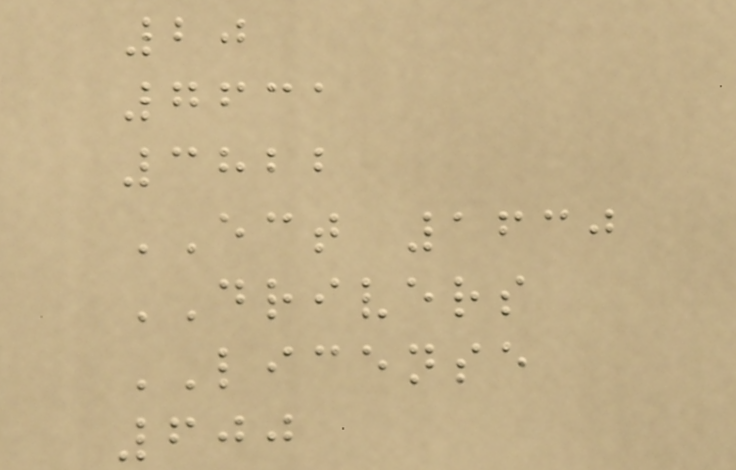20
7631
3822
ECT 1630
DRIVERS
LICENSE
600
